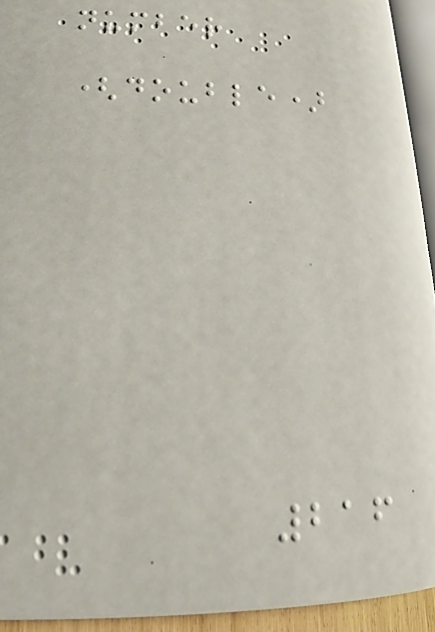number
(double)
216
